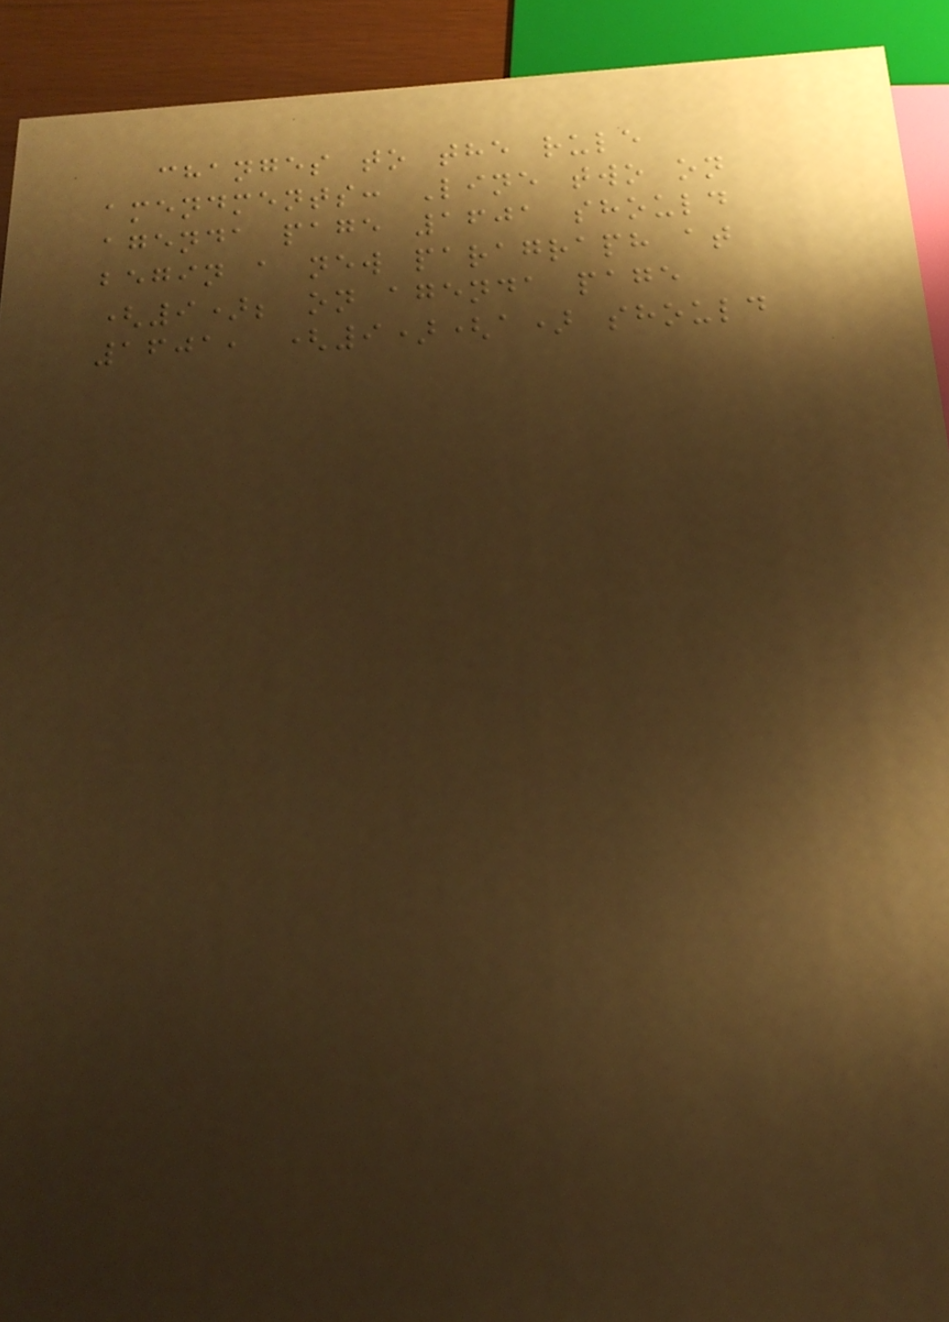changes to the rule
amendments: Line two on
agenda page 1601 should
begin a new paragraph at
(9); on agenda page
1601, (9)(a) should
